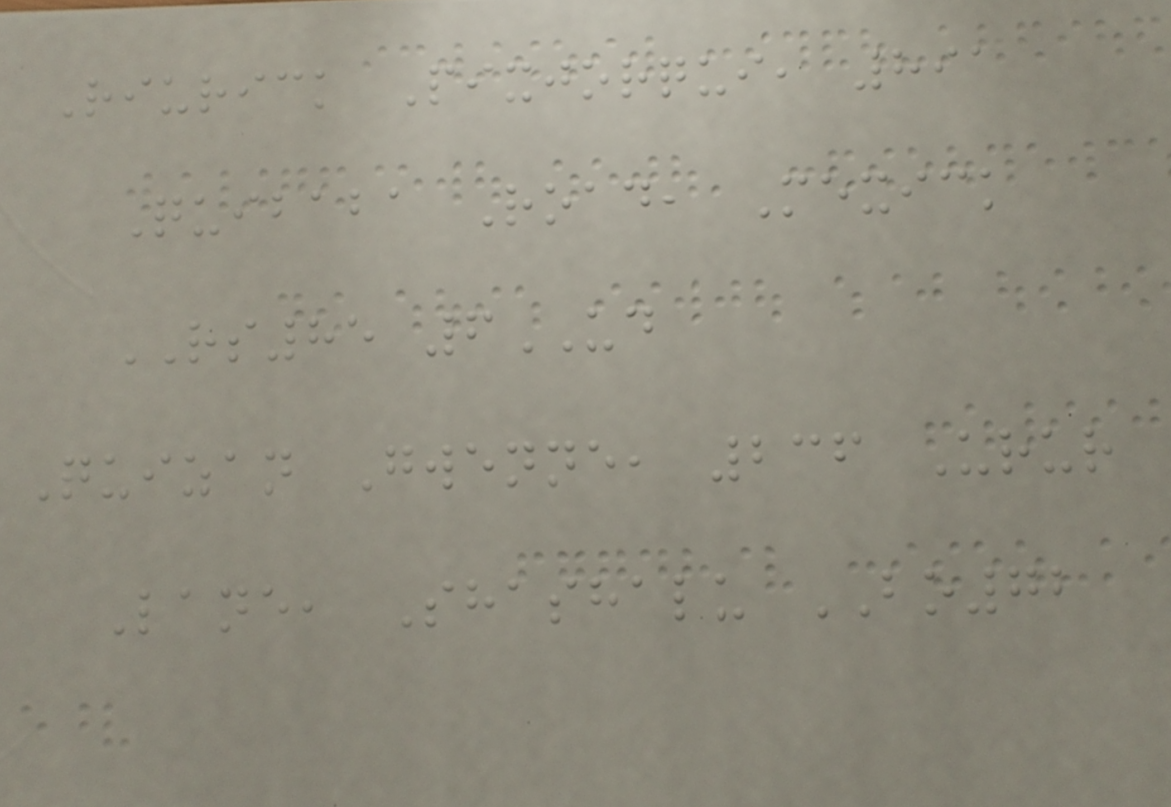Riurick Pixjorqui, 891
Quibaba Road, Mexick
RS85 6UD
Quizan Gwenne, 236 Urur
Lane, Shashalu BO72
